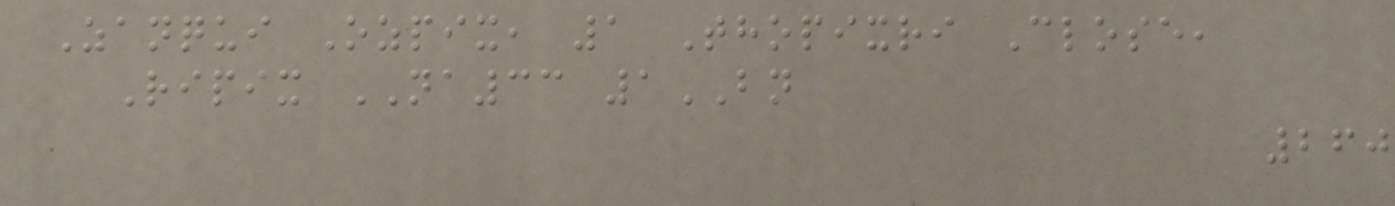Zanqui Ozpix, 1 Thopixri Close,
Ripix NA33 1BN
260
